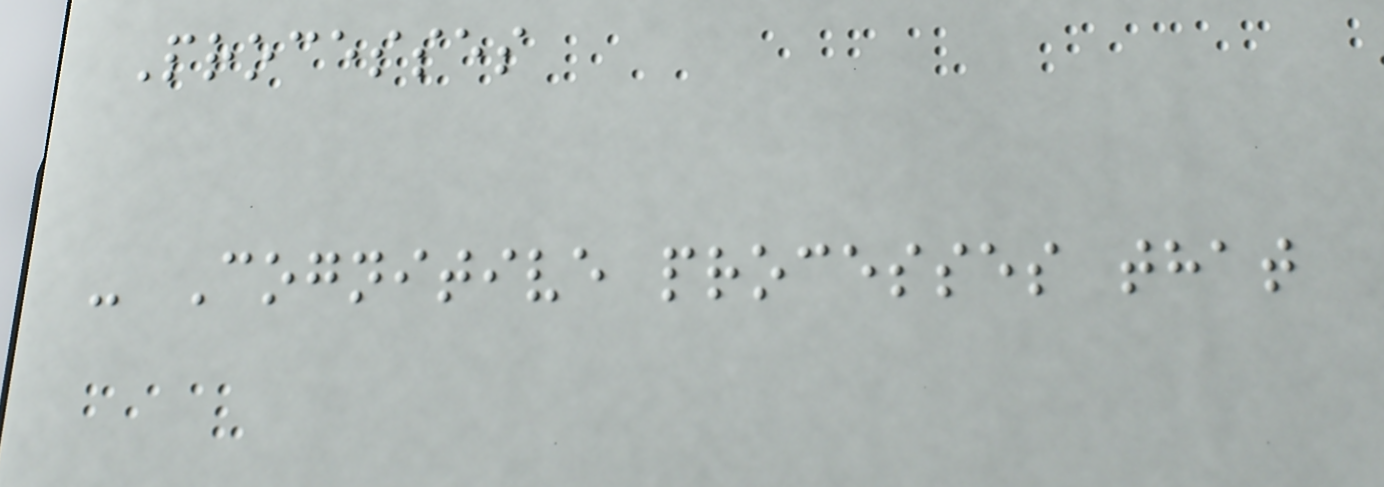Processes
- Cognitive processes that
